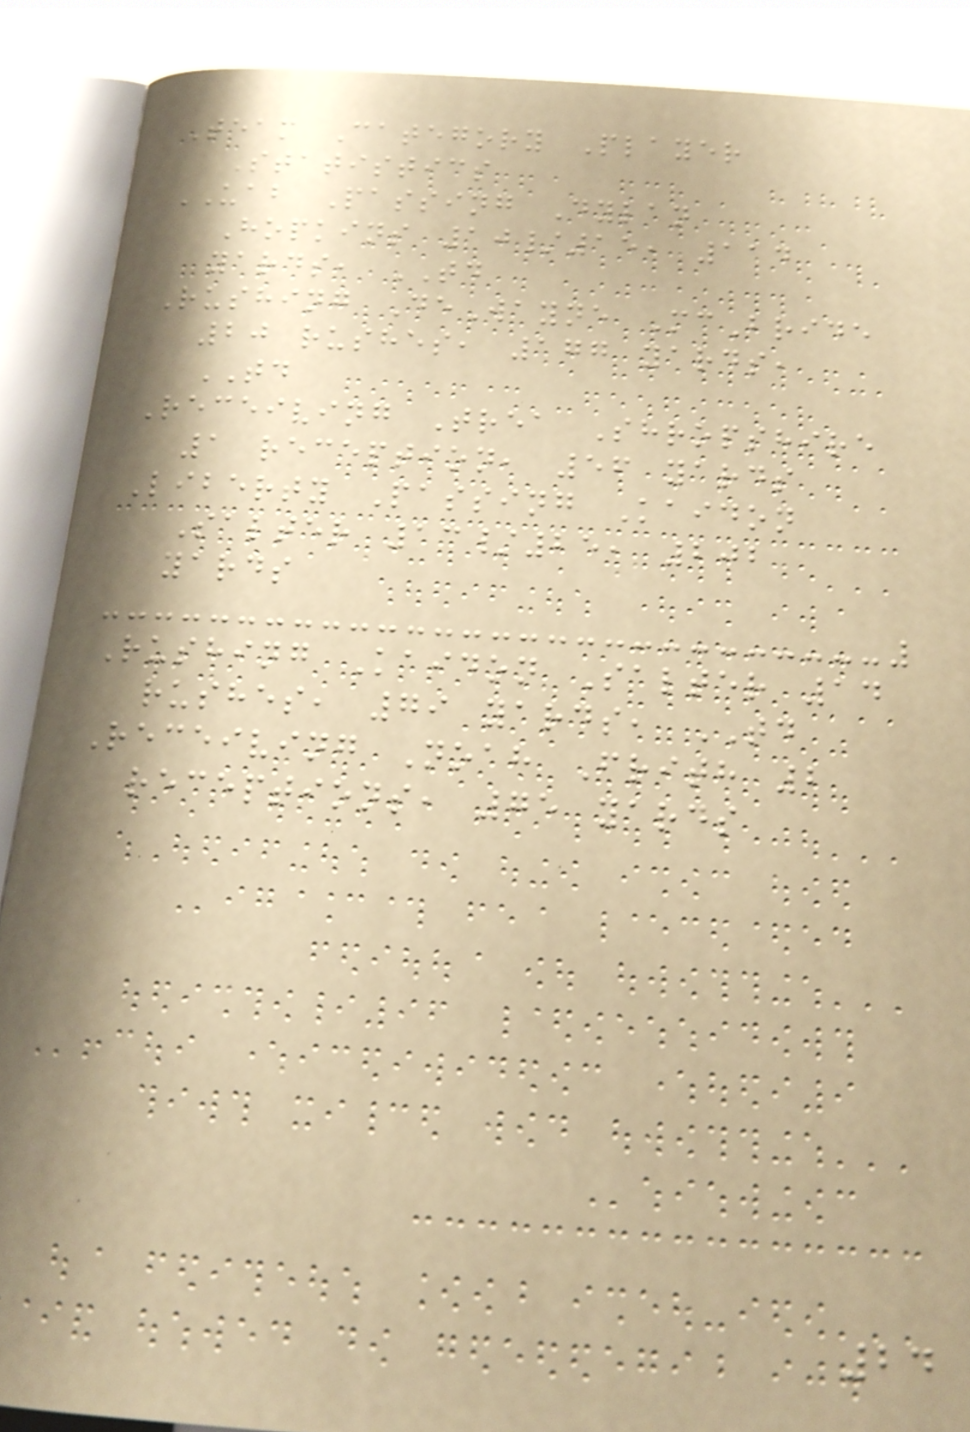Team Category Player
Statistics
UAB Passing Dylan
Hopkins 10/15, 114
yards, TD
Rushing DeWayne McBride
20 rushes, 177 yards,
TD
Receiving Trea Shropshire
1 reception, 56 yards
Liberty Passing Kaidon
Salter 13/25, 202
yards
Rushing Kaidon Salter 14
rushes, 79 yards, TD
Receiving Noah Frith 2
receptions, 75 yards
24
